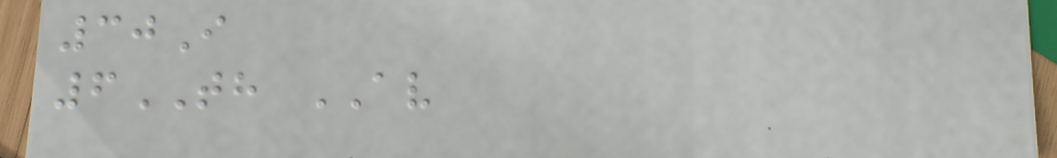30I
6TH AV
